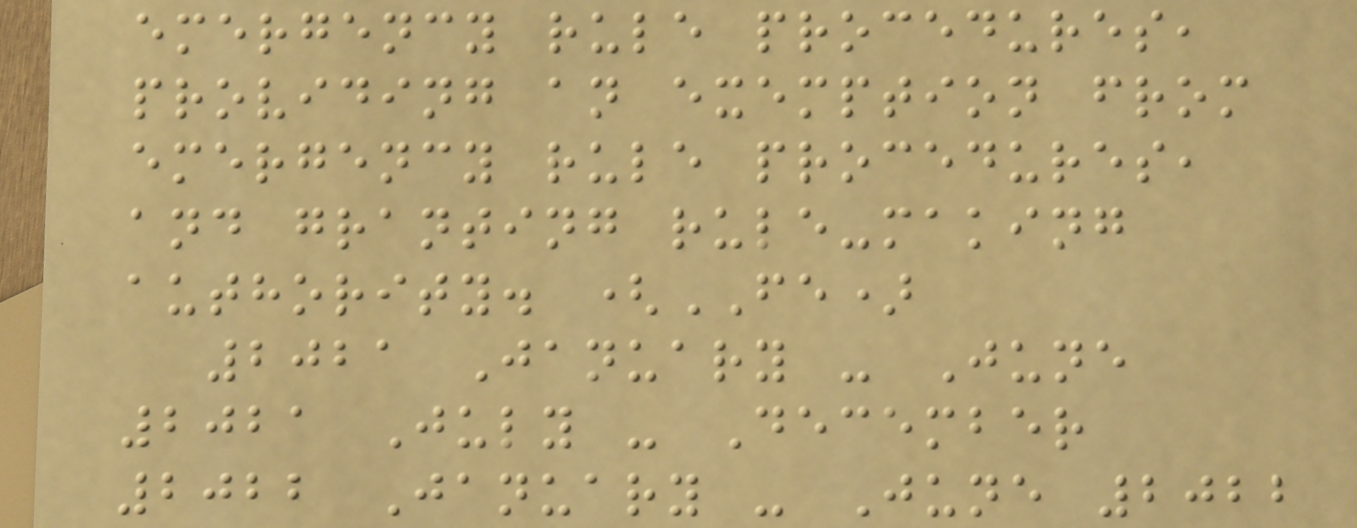emergency rule procedures,
providing an exemption from
emergency rule procedures,
and granting rule-making
authority. (FE)
2021 January - June
2021 July - December
2022 January - June 2022
